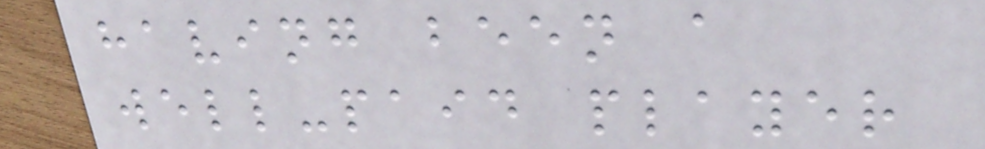having been a
well-paid player
